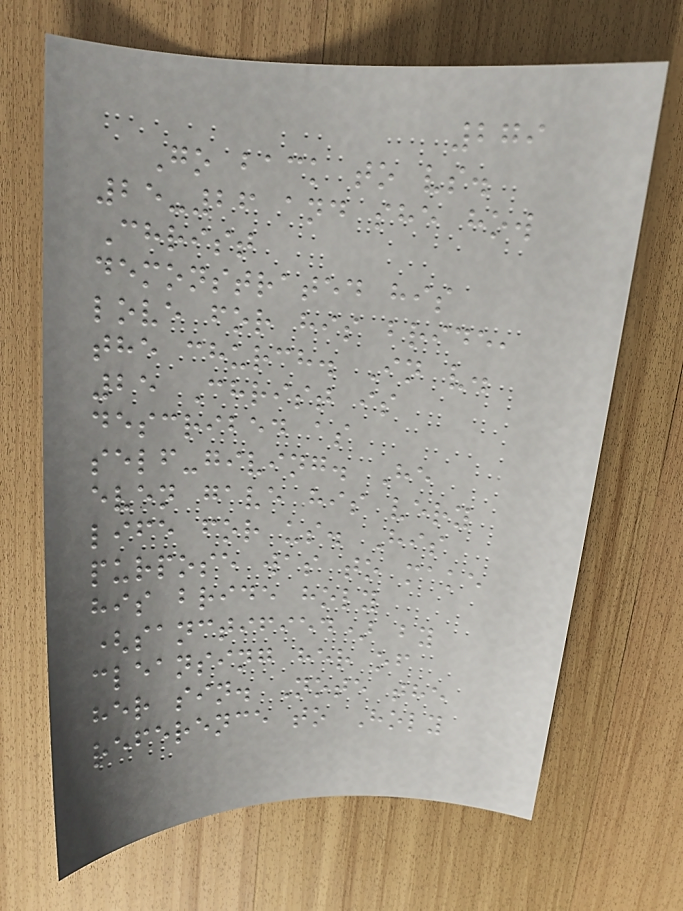279
Go back to vs.
25-26 and she how
Christ
demonstrated his
love for his bride,
the church. In v.
25 Christ is
described as
self-giving. He
even gave his very
life for us. His
purpose was to make
his bride holy
(sanctified) by
cleansing her of
her sin. Note the
reference to Holy
